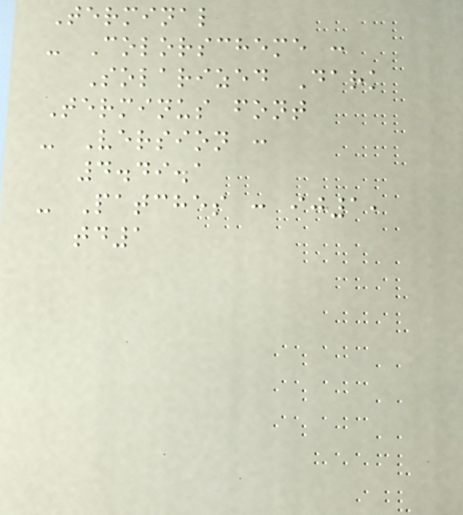Terminal
- Colorscheme :
Solarized Dark
Terminus font
- Version :
4.49.1
- Patches : ij1,
td1
